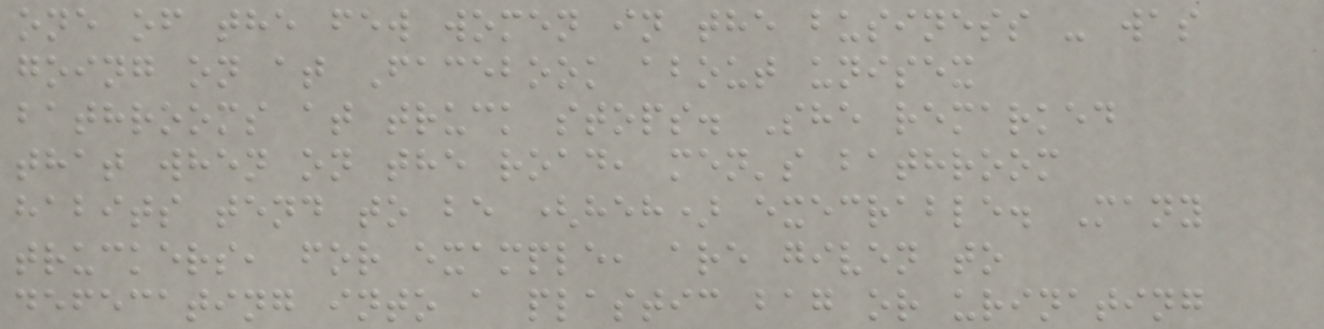one of the few women in the business - was
going on at Facebook about unisex
bathrooms at truck stops. She remarked
that when on the road, men's bathroom
habits tend to be (heh) execrable. Many
truckers, for example, are given to
defecating into a plastic bag or urinating
